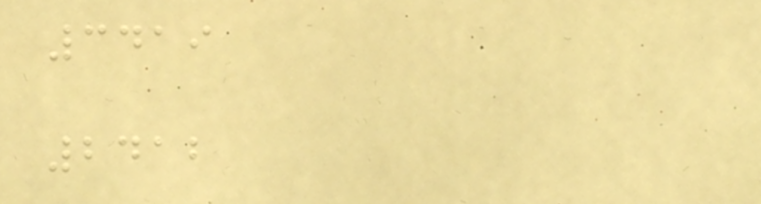3419
2412
